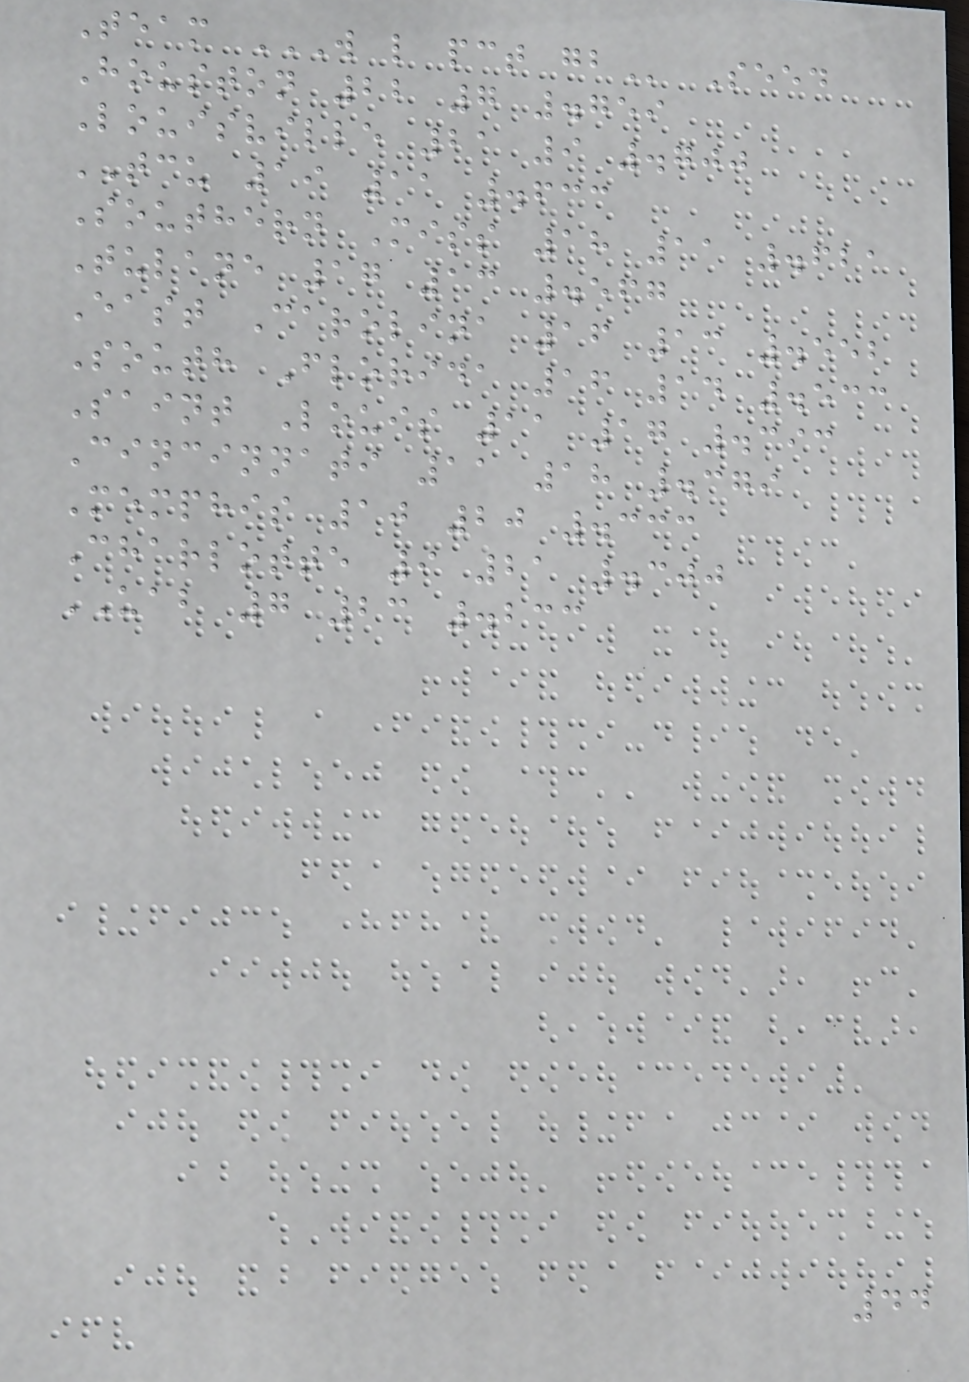Team W L PCT GB Seed
Houston 22 7 .759
Louisville 21 9 .700
TCU 19 11 .633
Southern Miss 18 11 .621
Tulane 17 13 .567
East Carolina 16 13 .552
South Florida 16 14 .533
Saint Louis 11 17 .393
Cincinnati 11 18 .379
Memphis 10 20 .333
Charlotte 9 21 .300
UAB 7 23 .233
44
